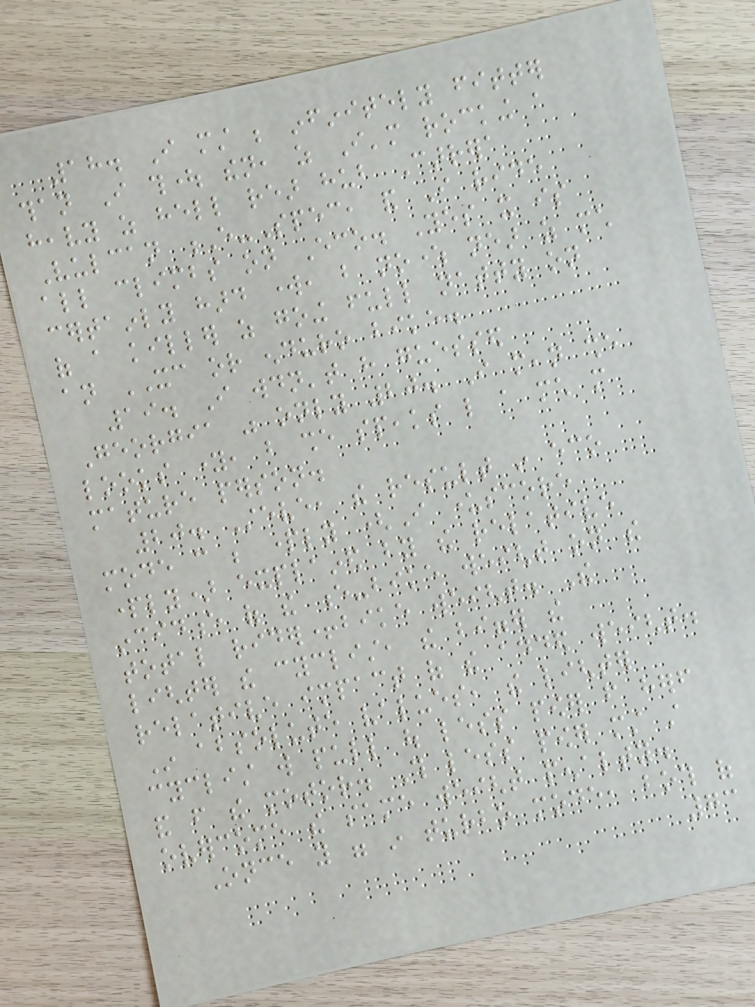18. I must be infinitely fitter
than I thought then, as I'm rocking a
heavy as hell rear hub Carrera
Vulcan E-Spec, and I ride
all climbs on Eco. Yes it is
certainly hard work, but nowhere near as much
of a killer as going full natty on
an XC or enduro bike.
19. I wouldn't have guessed
Georgia was only 20. I mean she
looks young, but she speaks like a much more
mature person.
20. Steve, the result in eco
mode can be partly (I underscore
partly) explained by the relative
incidence of the e-bike weight on the
total rider+bike weight. The
lighter the cyclist, the bigger the
relative impact of the added weight.
In absolute values, the lighter
cyclist will pull out less power from herself
and from the motor. This less power must still
overcome the same weight penalty.
Once you were in turbo mode, both of
73
